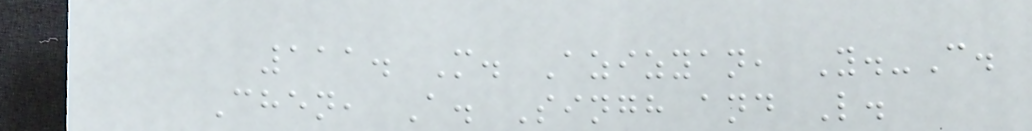111. M. Azizyan, Y.-C.
Chen, A. Singh and L.
